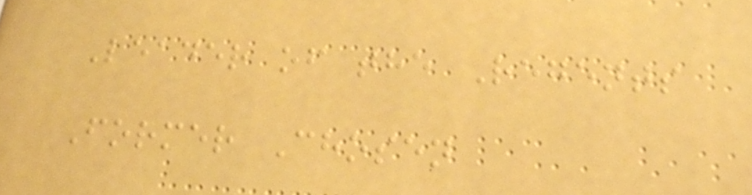Leader of the Regents
Former Chosen
